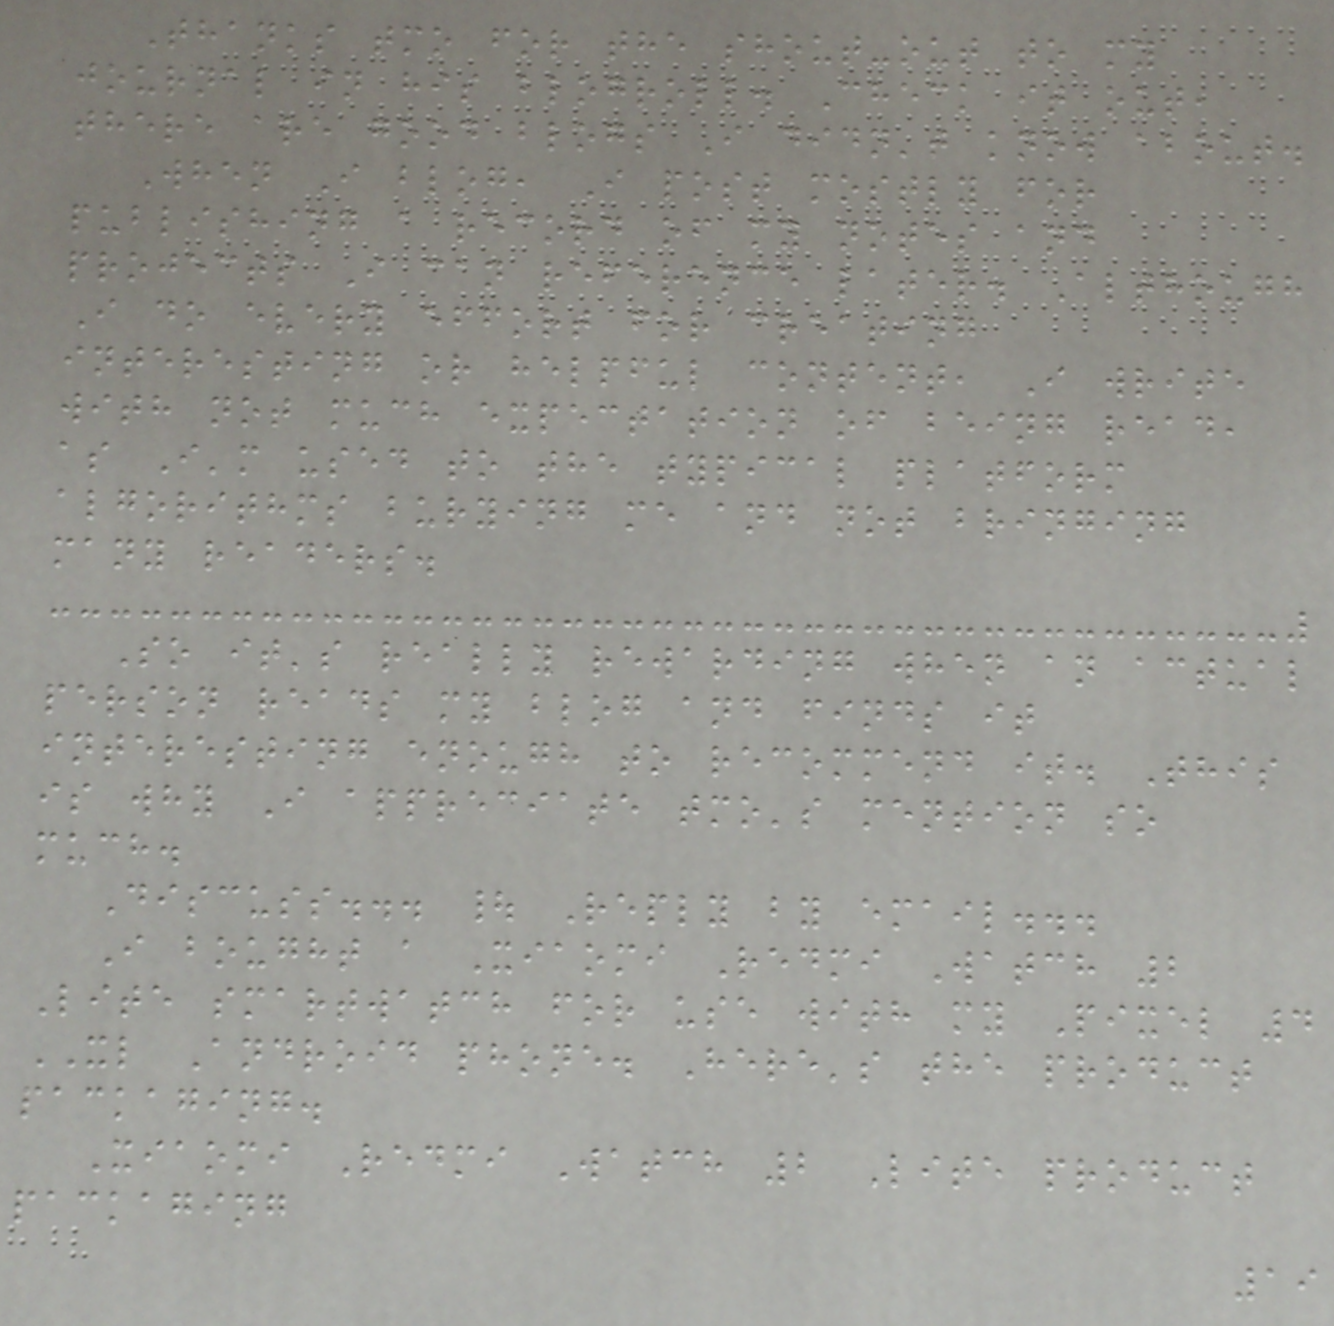Thanks tmo for the shout-out to my
journal in his blogroll. Check it out,
there are good blogs I didn't know about.
When I blog, I post mostly for
publishing a record of my notes and
projects I can reference later. Although
I do every effort for creating
interesting or helpful content, I write
with not much expectation of being read,
as I'm used to the typical platform
algorithms burying me and not bringing
many readers.
So it's really rewarding when an actual
person reads my blog and finds it
interesting enough to recommend it. This
is why I appreciate tmo's mention so
much.
Discuss... | Reply by email...
I bought a Xiaomi Redmi Watch 2
Lite smartwatch for use with my Pixel 4
XL Android phone. Here's the product
packaging.
Xiaomi Redmi Watch 2 Lite product
packaging
19
